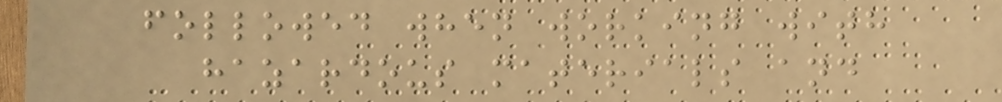followed when working with
hazardous materials and
